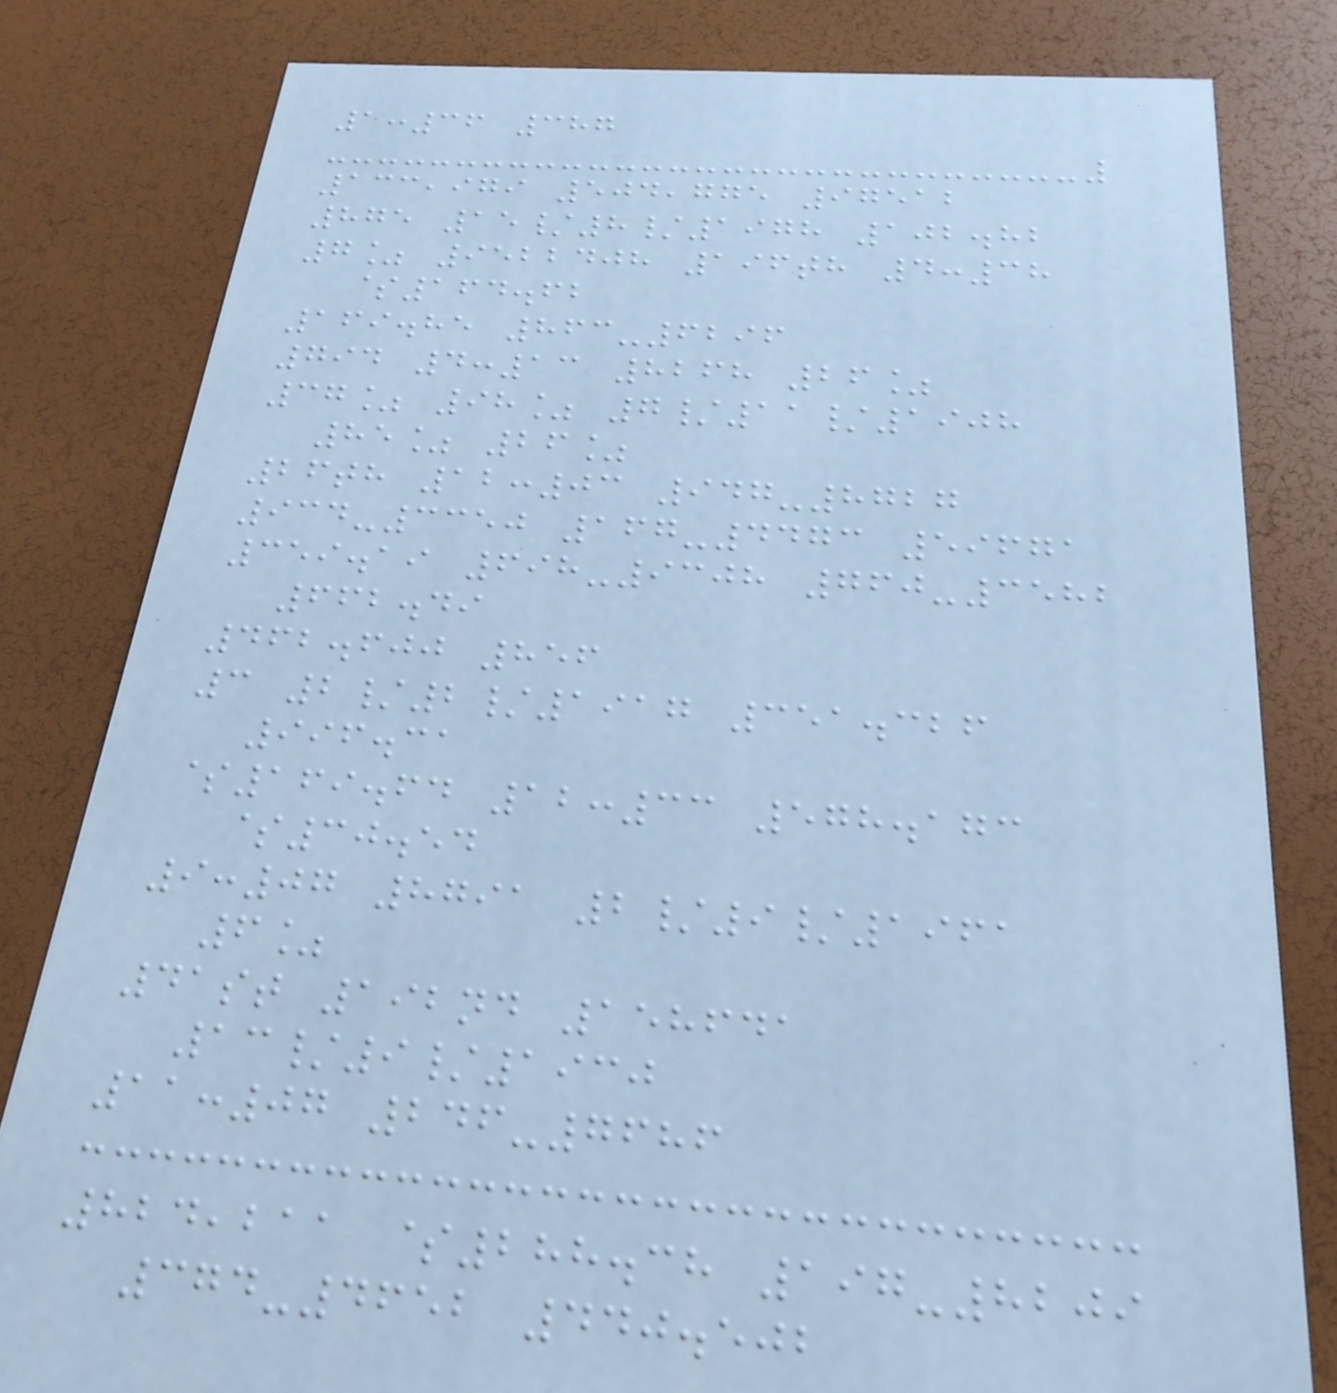1:36 387
133,979 504,775 97512
875 15/8/1978 102.82
7% 9522408 196th 4:38
$164.62
169.85 863-6296
794 4:13 8268 26%
37% 98% 7/11/1908
85% 26%
26th 12:03 947-8727
934-3350 167-4473 59671
359.19 698-9308 760-3582
662.49
462.600 856
3 2/2/1917 351.326
996.31
$169.64 12:33 578.173
$30.54
9:07 8791 2/9/1961
6%
41st 192nd 158641
13/9/1930
11:07 246-7686
824,211 $288.38 197-8209
374-4652 440.502
